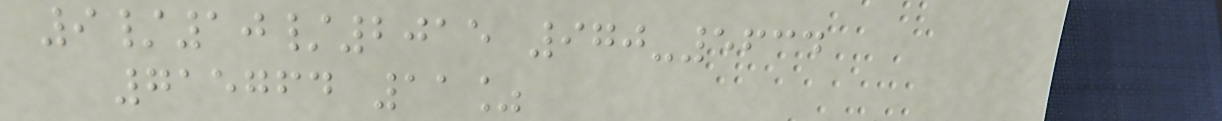9/10/2015 970-5634
715764 11%
